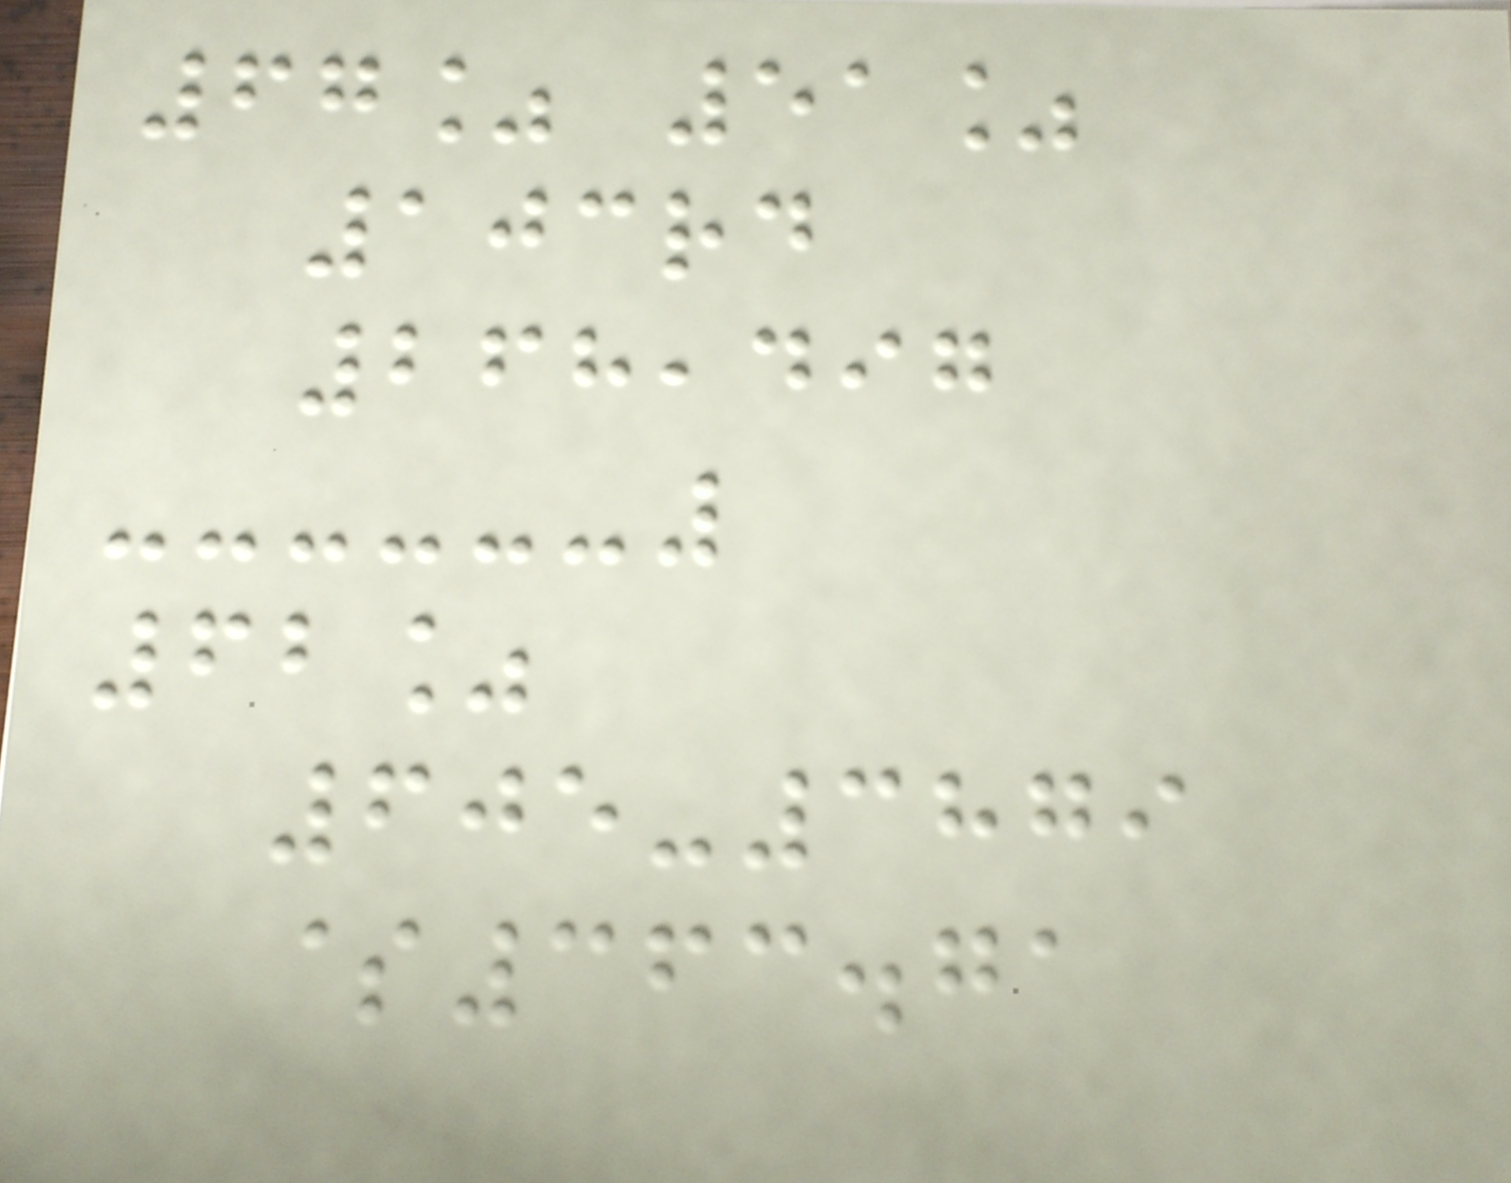67% 51%
103rd
268,497
62%
605-3879
$363.71
